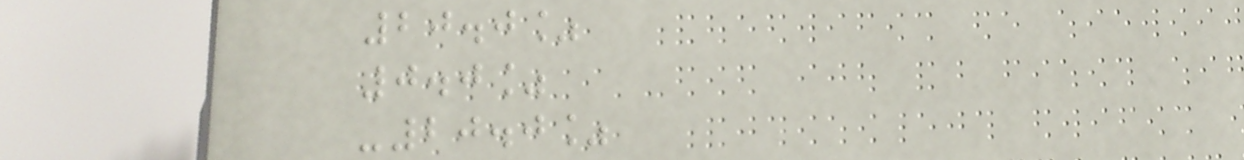20.0%
0.0%
-20.0%
